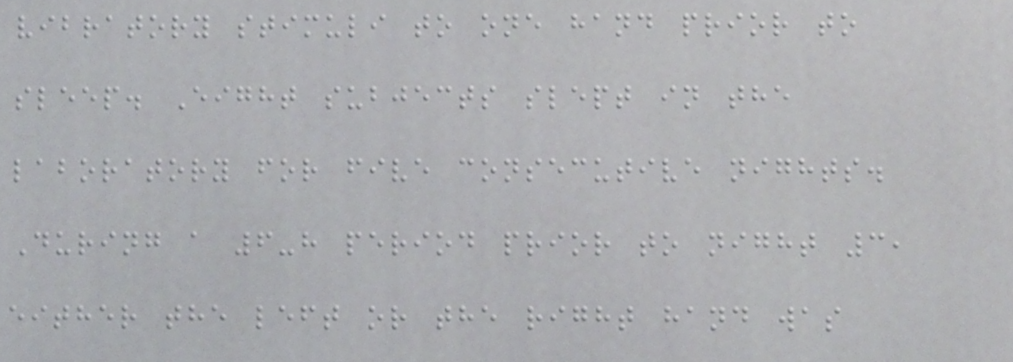vibratory stimuli to one hand prior to
sleep. Eight subjects slept in the
laboratory for five consecutive nights.
During a 6-h period prior to night 3,
either the left or the right hand was
